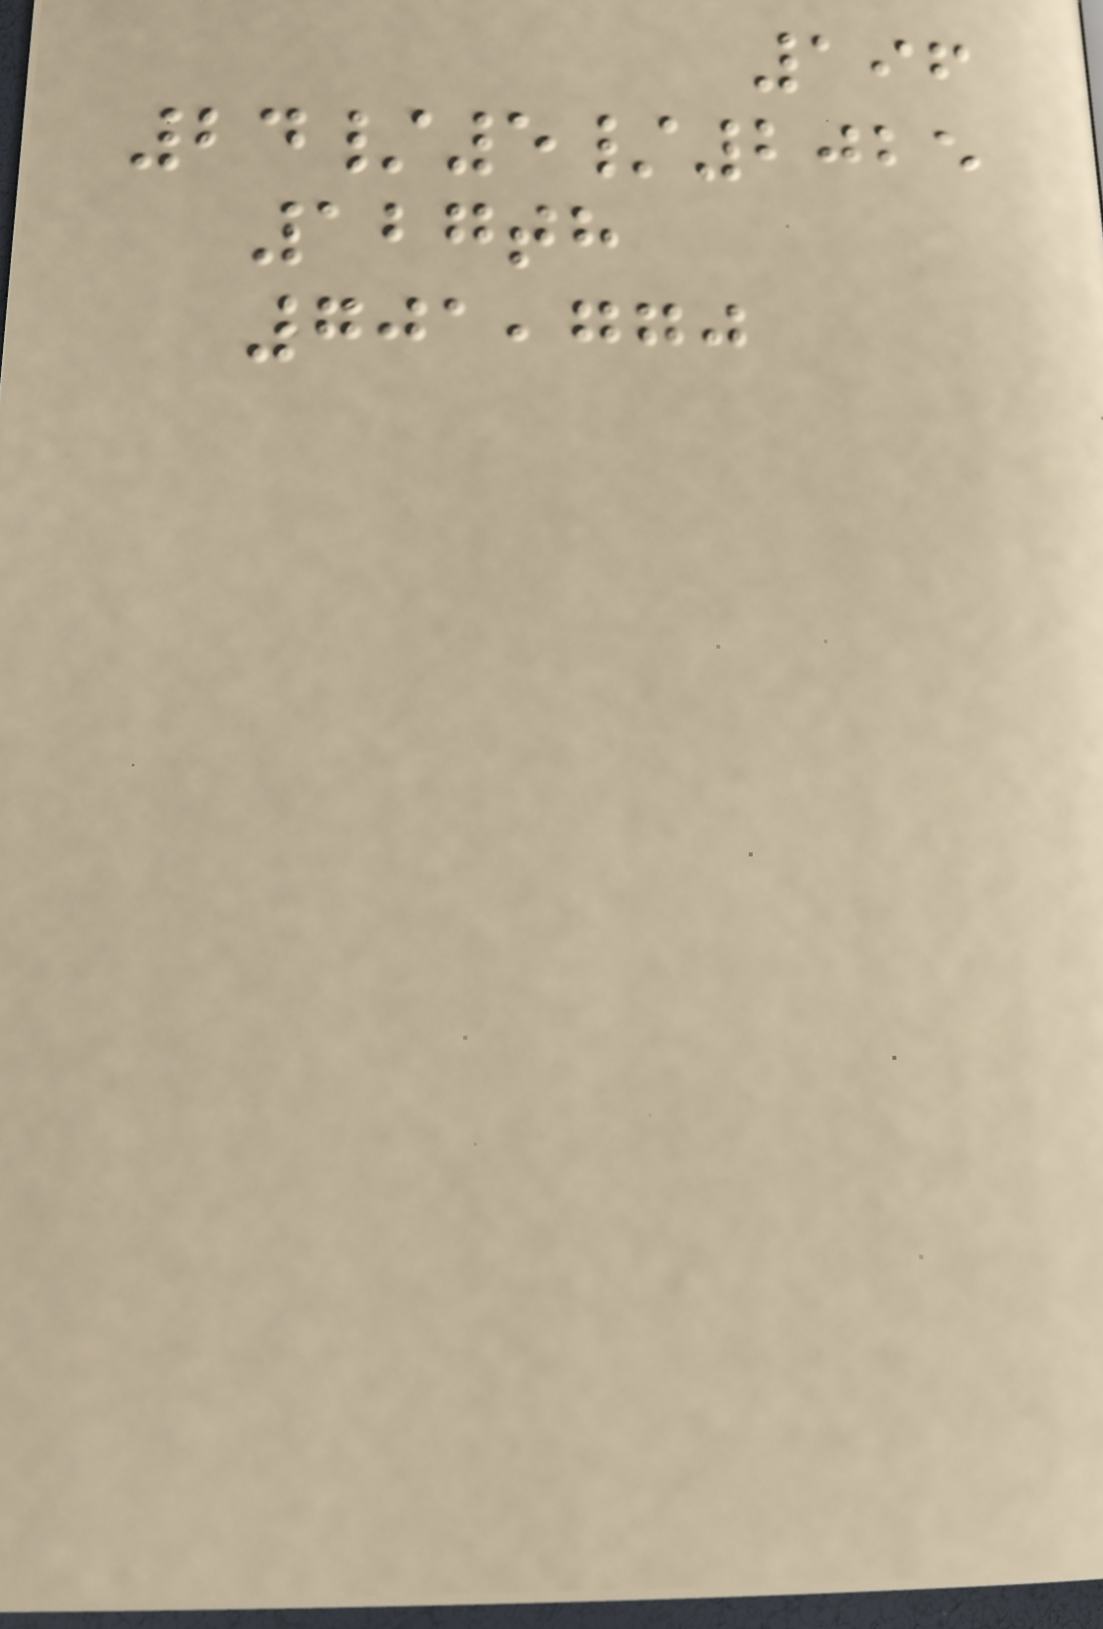196
24/5/2025
127th
701,770
